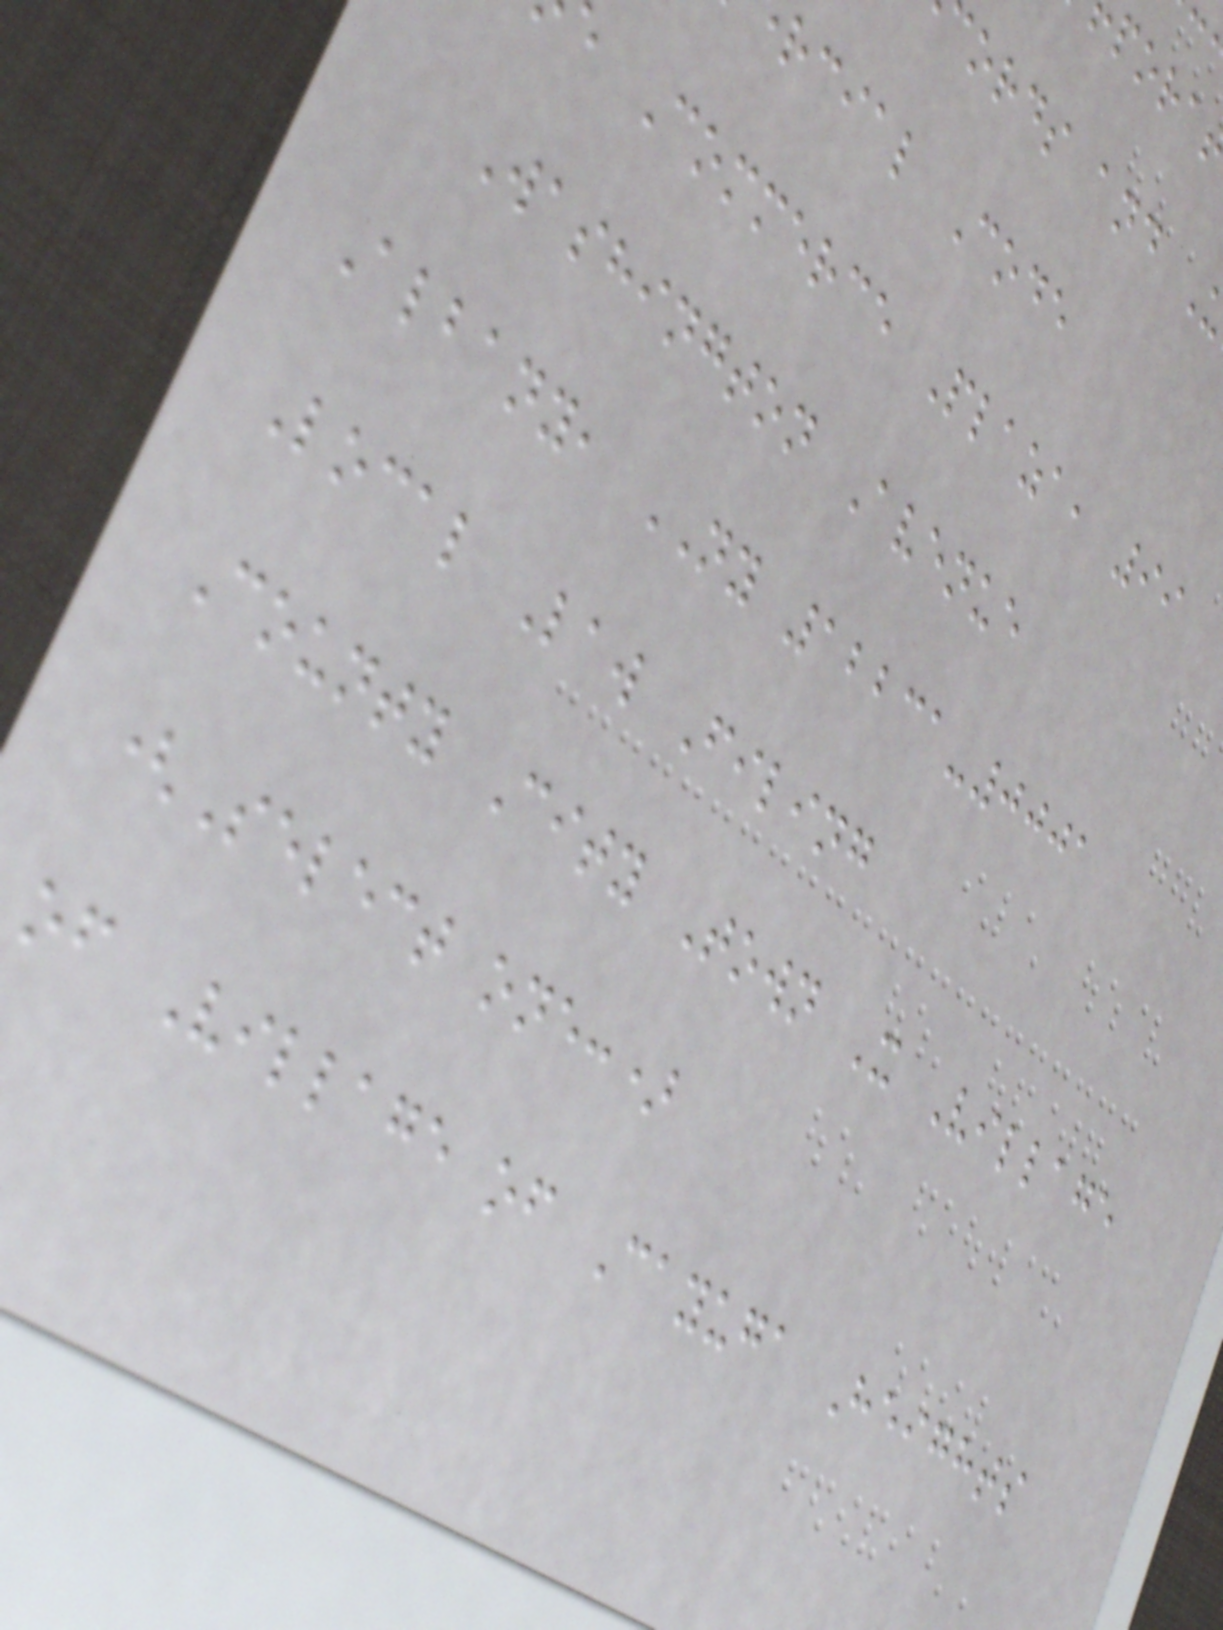cords and
rcial Code
e Commerce Plaza, 99
Washington Avenue
Albany, NY 12231-0001
Local Law Filing
County City Town X Village
(Select one:)
of Village of Cayuga Heights
